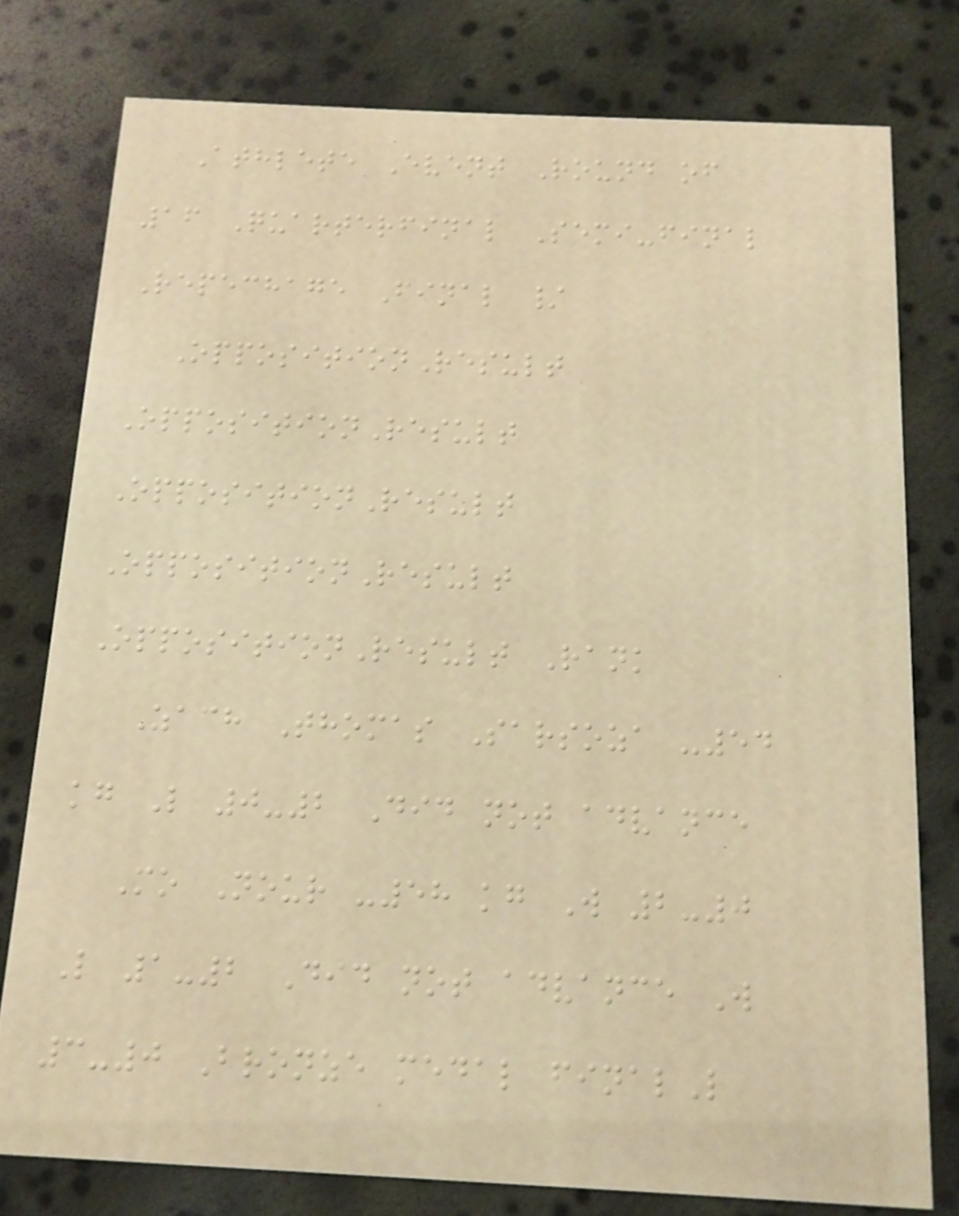Athlete Event Round of
16 Quarterfinal Semi-final
Repechage Final /
OppositionResult
OppositionResult
OppositionResult
OppositionResult
OppositionResult Rank
Zach Thomas Sarsoza -54
kg L 0-2 Did not advance
Mo Nour -58 kg W 2-0
L 1-2 Did not advance W
3-0 Bronze medal finalL
